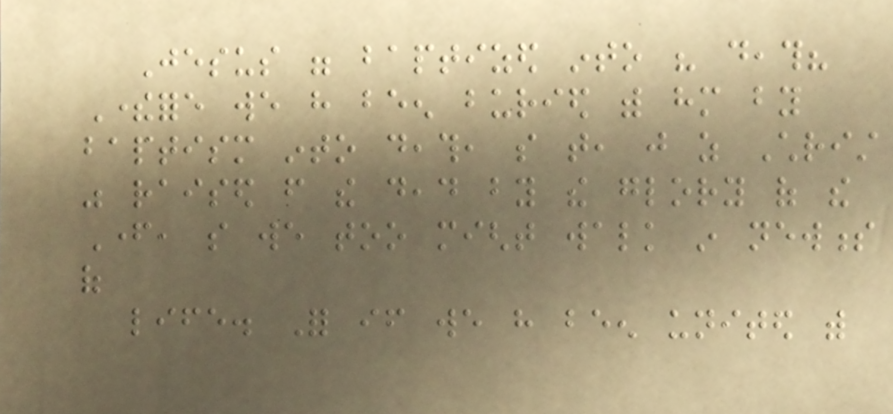Jesus were baptized into his death?
Therefore we have been buried with him by
baptism into death, so that, just as Christ
was raised from the dead by the glory of the
Father, so we too might walk in newness
of
life. For if we have been united with
